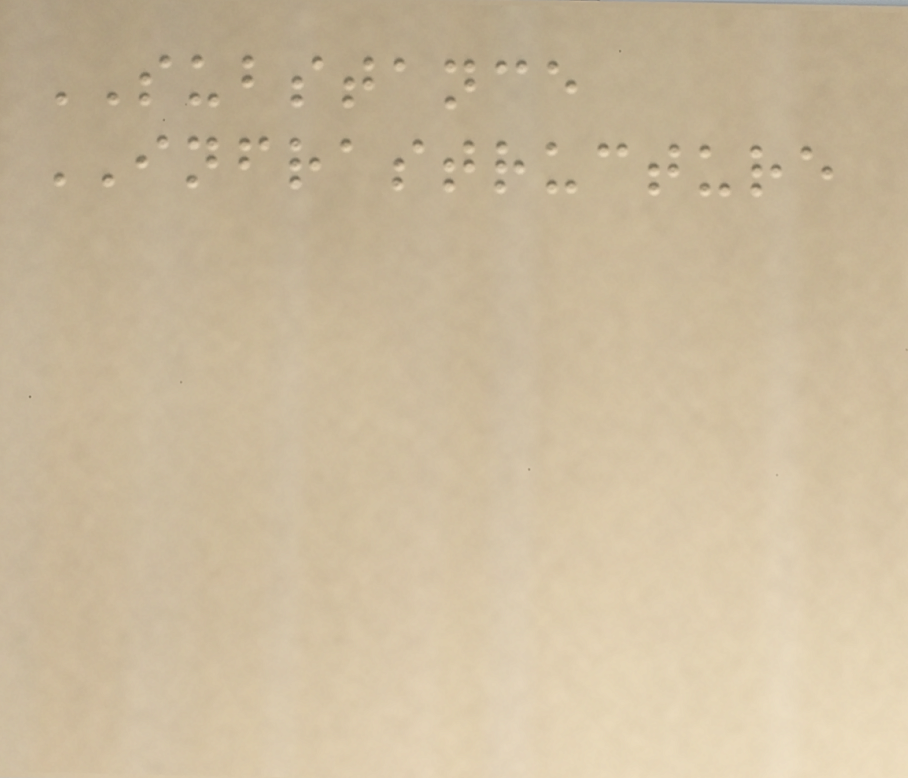SUBSTANCE
INFRASTRUCTURE
